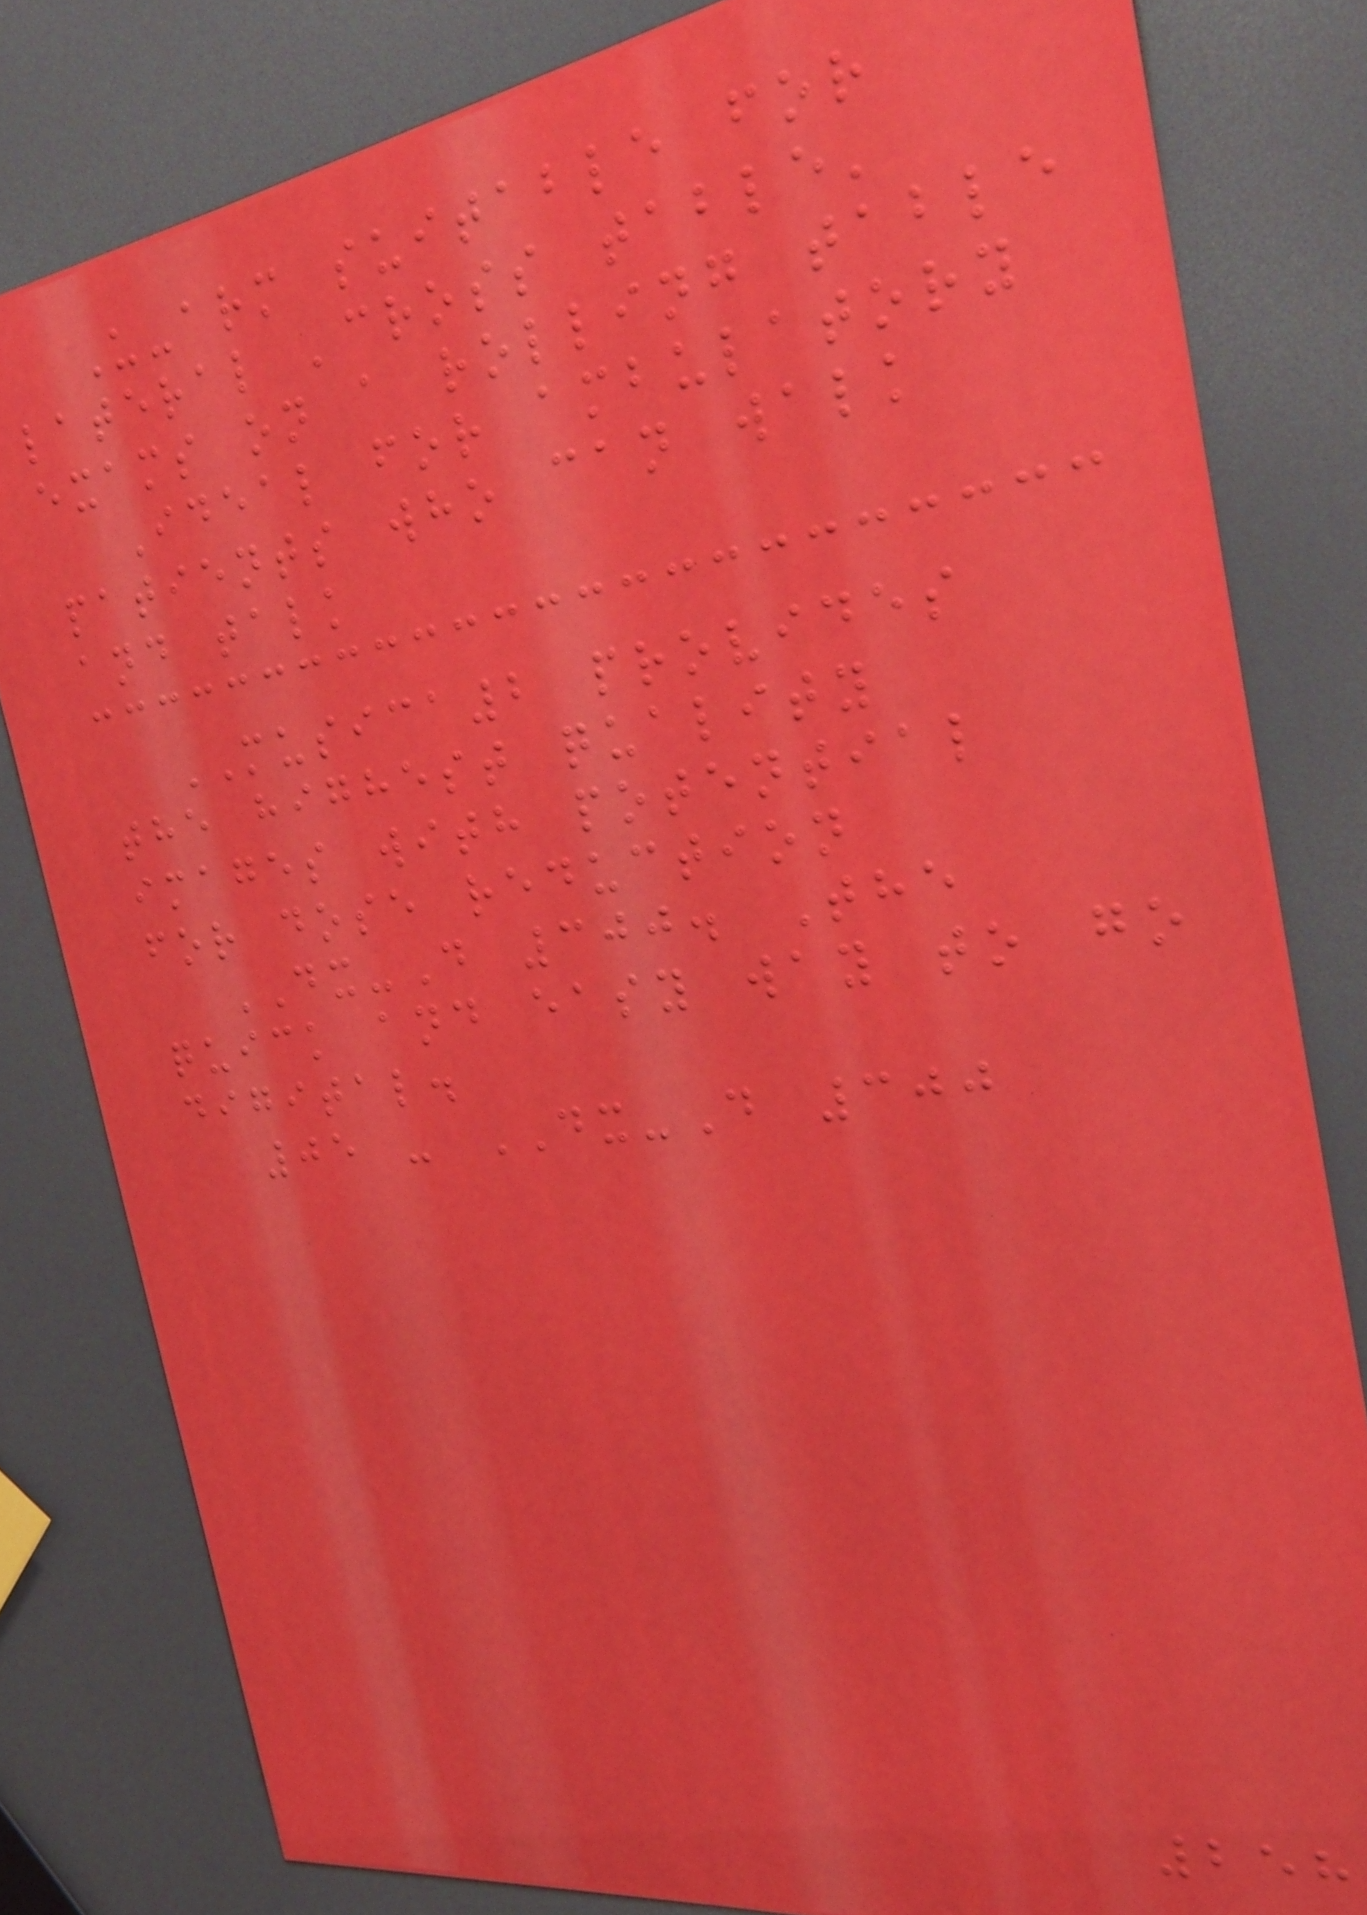U-arm suitable for
lateral 'cross table'
exams on a rolling table
Ideal for ambulatory
patients who can walk
and talk
MUSICA2 provides
the highest quality
images with potential
for dose reduction
DX-D 300. The
quick and easy way to go
digital.
05 - DX-D 300
258
